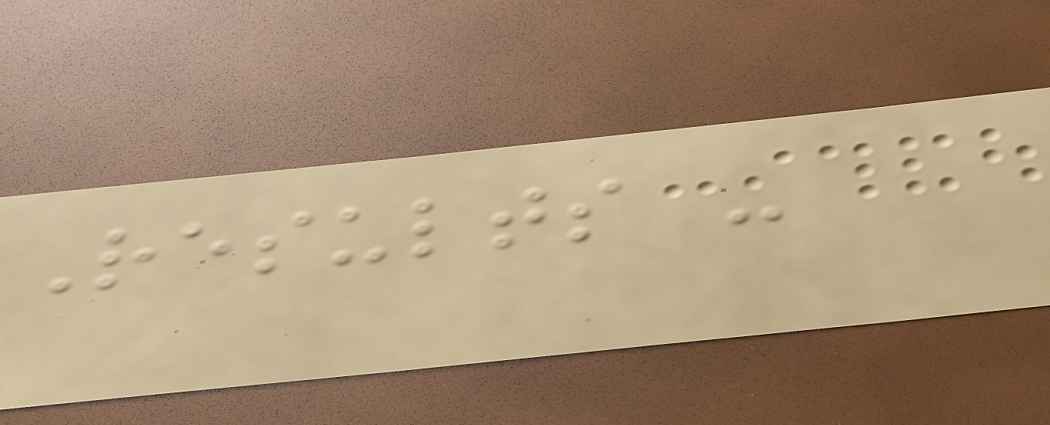Results -
